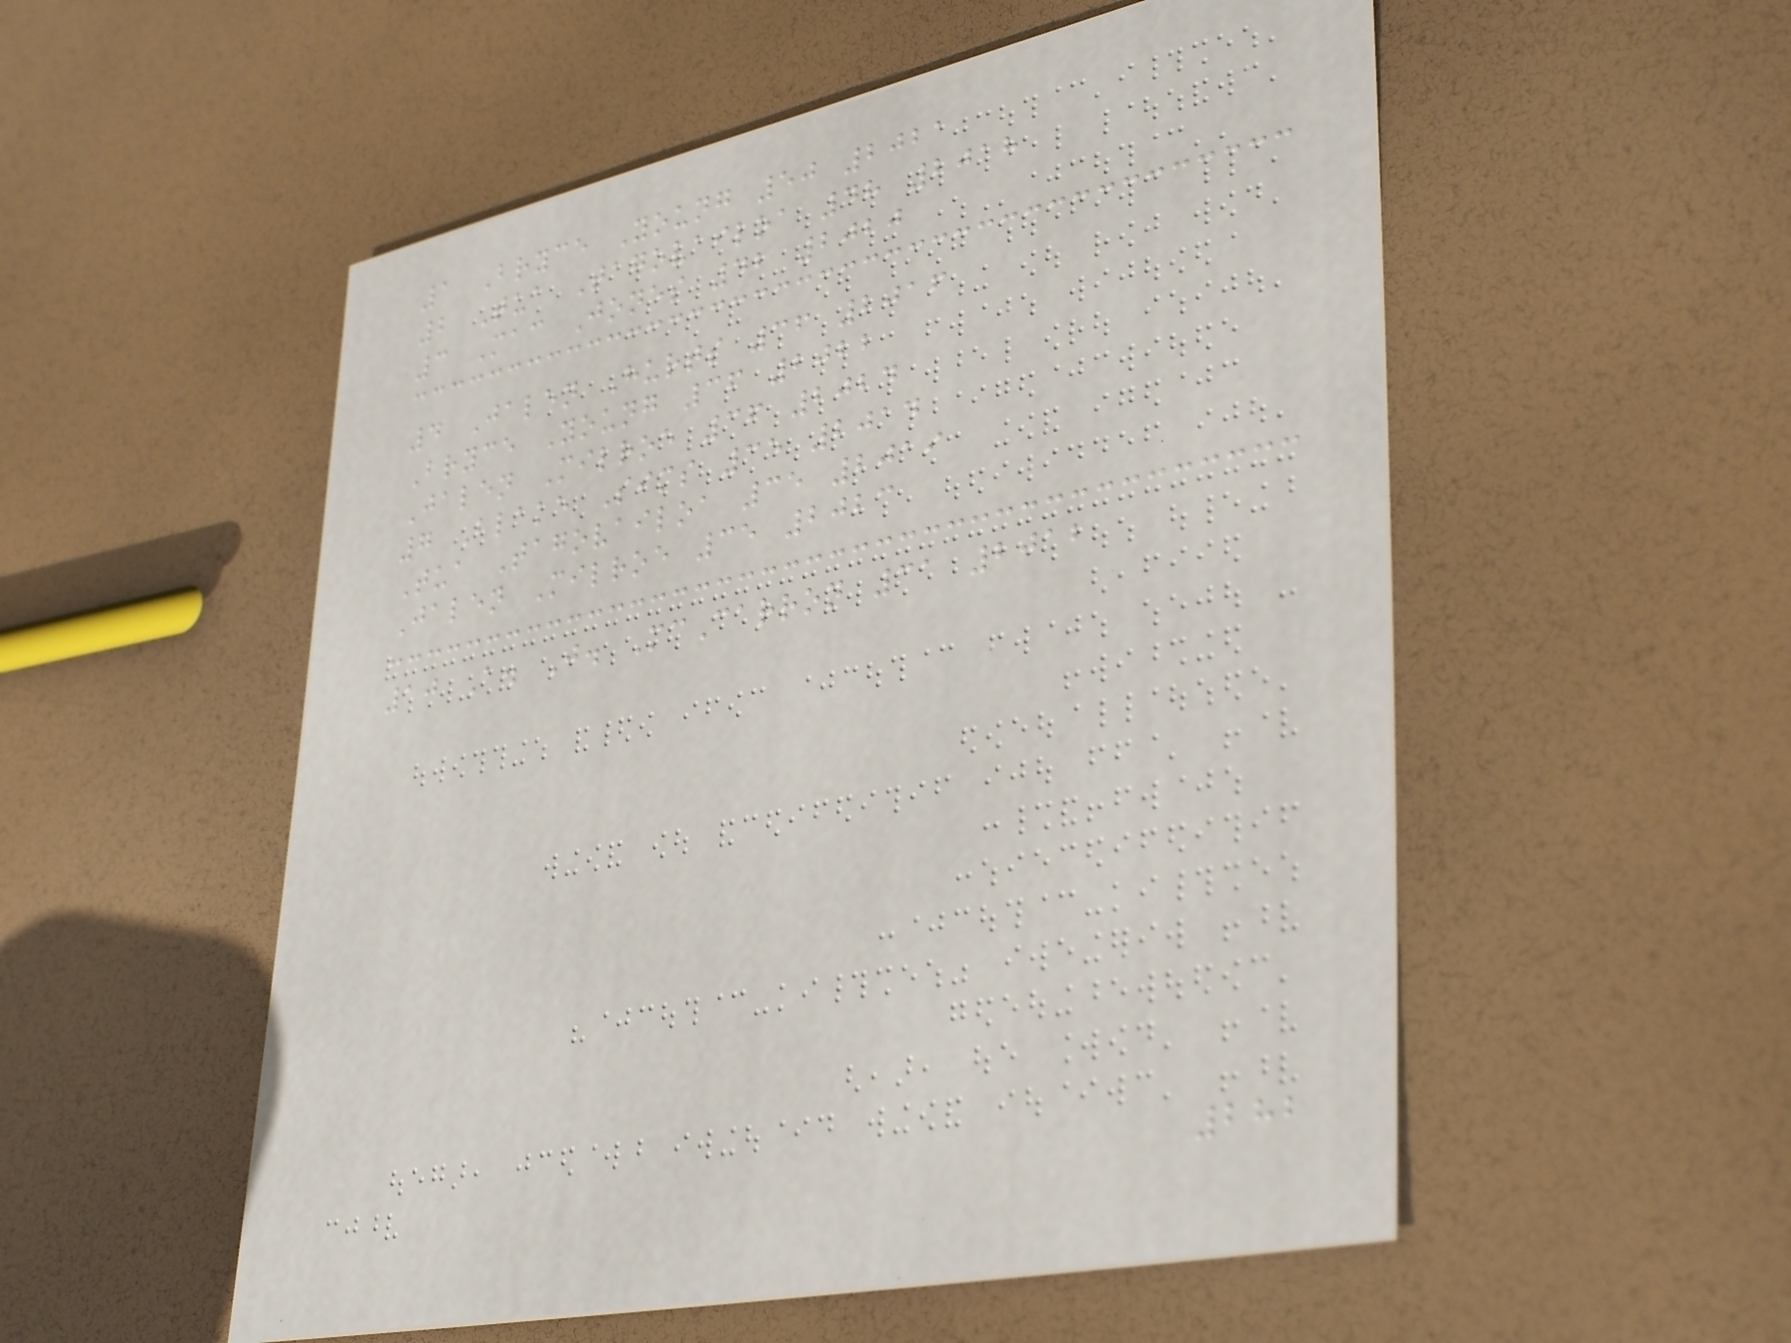1 Bryce Young 50 2021
2 Tua Tagovailoa 48 2018
3 Mac Jones 42 2020
4 Jalen Hurts 36 2016
Bryce Young 36 2022
Jalen Milroe 36 2024
7 Blake Sims 35 2014
Tua Tagovailoa 35 2019
Jalen Milroe 35 2023
10 A. J. McCarron 31 2012
282
